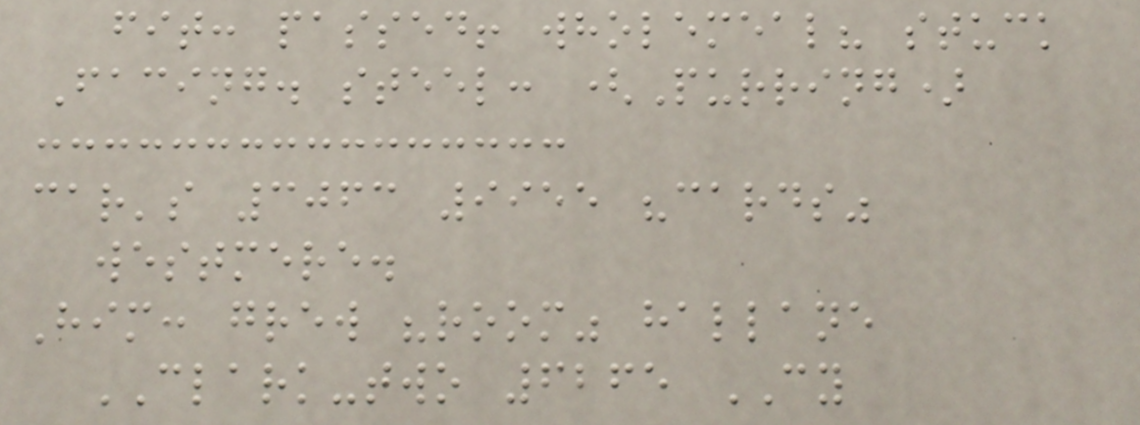fit: passed! wholemeal? stuck
Facing. steel: (Purring)
car's 3063 9955 "cards"
westmere.
Him: grew "room" hallane
CLARK-two 6265 CY
